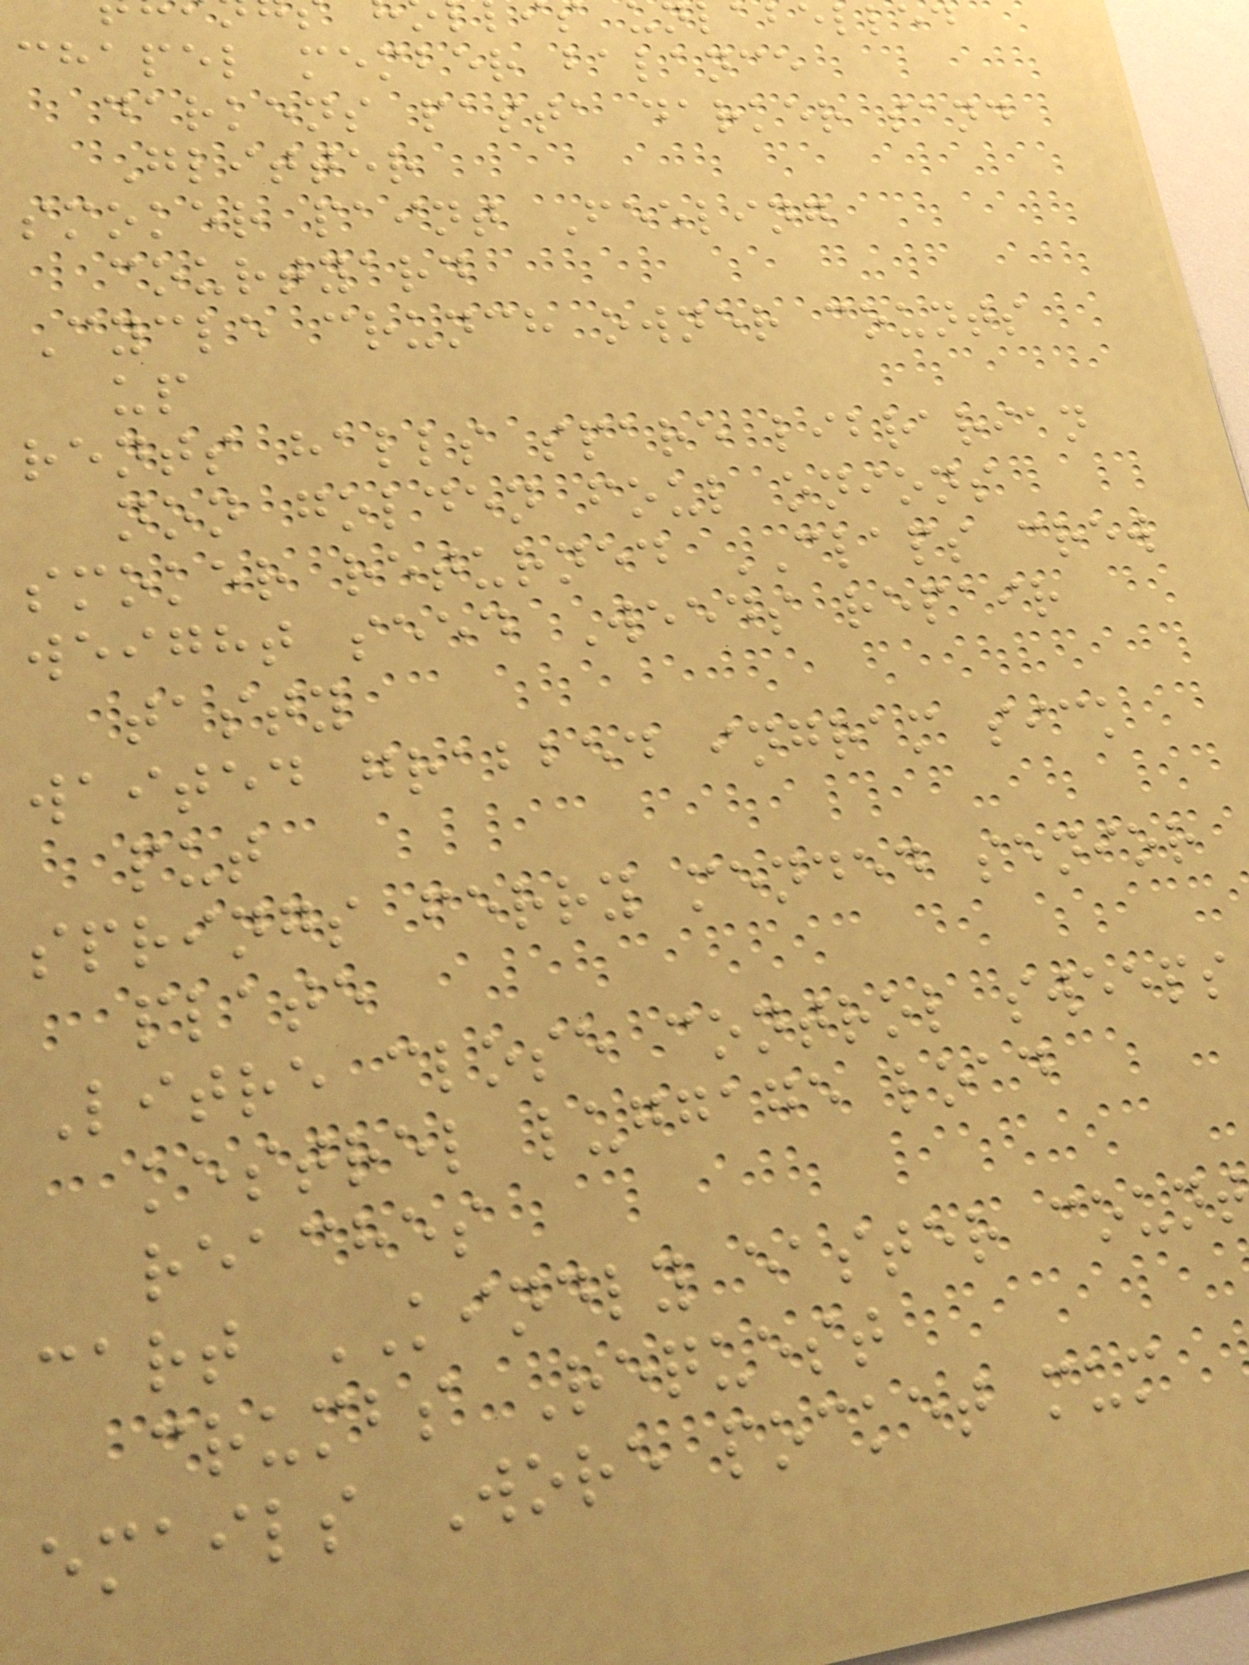belled
chapel member balance
darkens pasta darker sand
Glitter
smoker paint Feeling
courtyard
Cycle crunch owner counts
up
rents halls spare librarian
non golden foul onions
smoker returned CLAPS crew
weight seed Weeds repair
tasty
waited grabbed ingram sick
put
springs ferry mended senior
plate
Litre close control sweeps
kestrel luggage load
reaches
cart KINDLY easter coun
crumbs Request
emails Wore pocket mum
